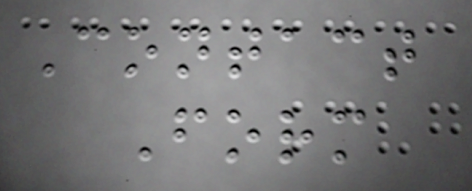Contact
Form
